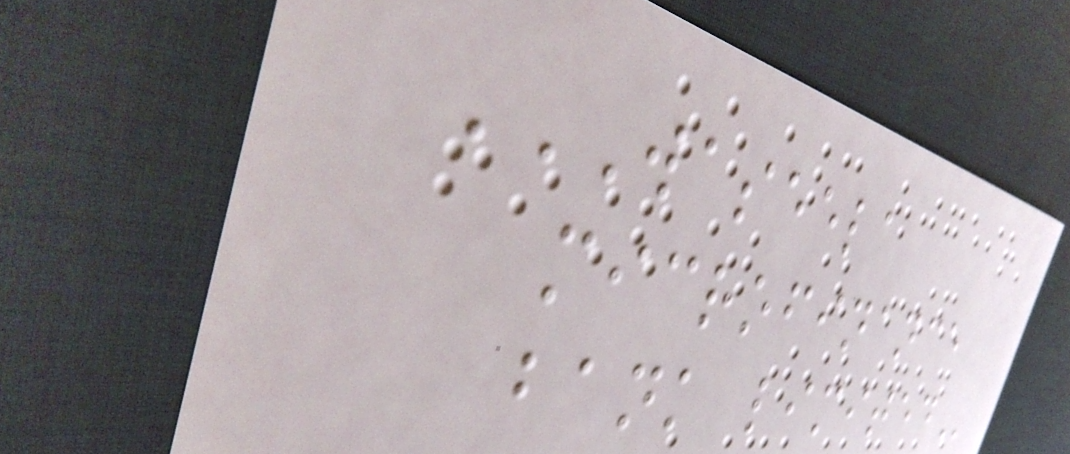WASEELA
MICROFINANCE
BANK LIMITED
